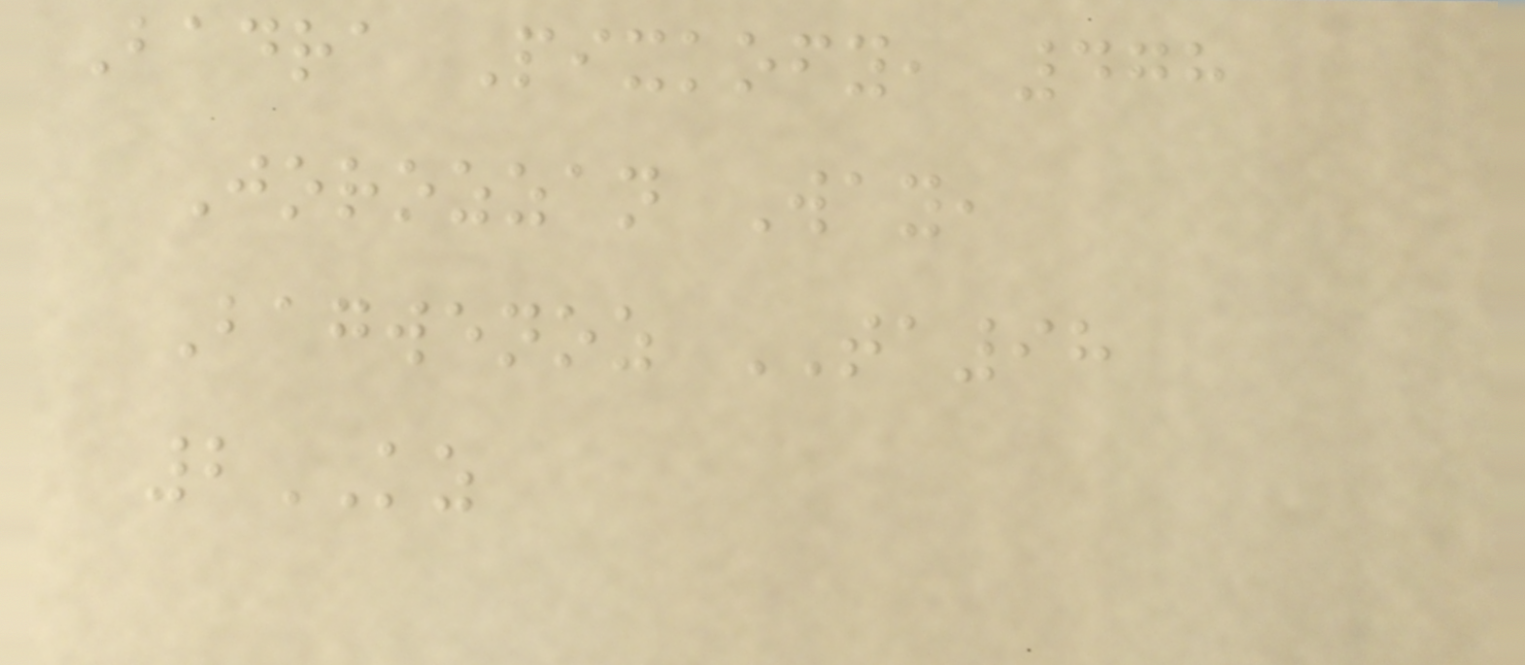Badra Pixkofy, 478
Jorozzan Way,
Bagwenoz TA98
2KZ
